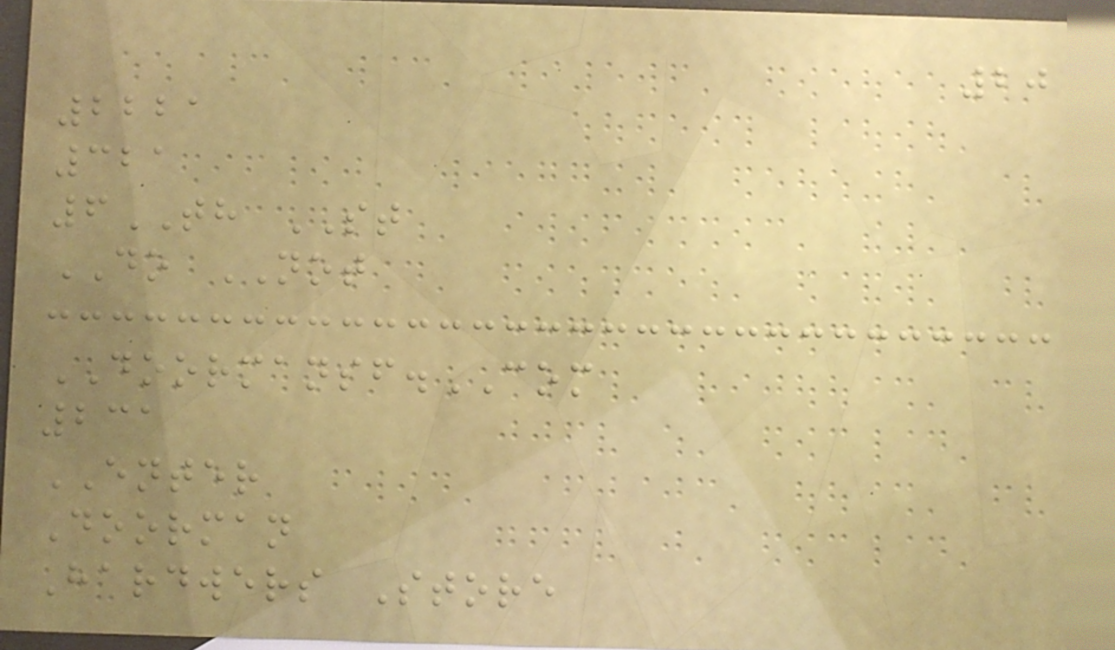20
2221
321
6TH ST
DO NOT
DOORMANSF.COM
231
ENTER
Doorman
Hardwers Store
